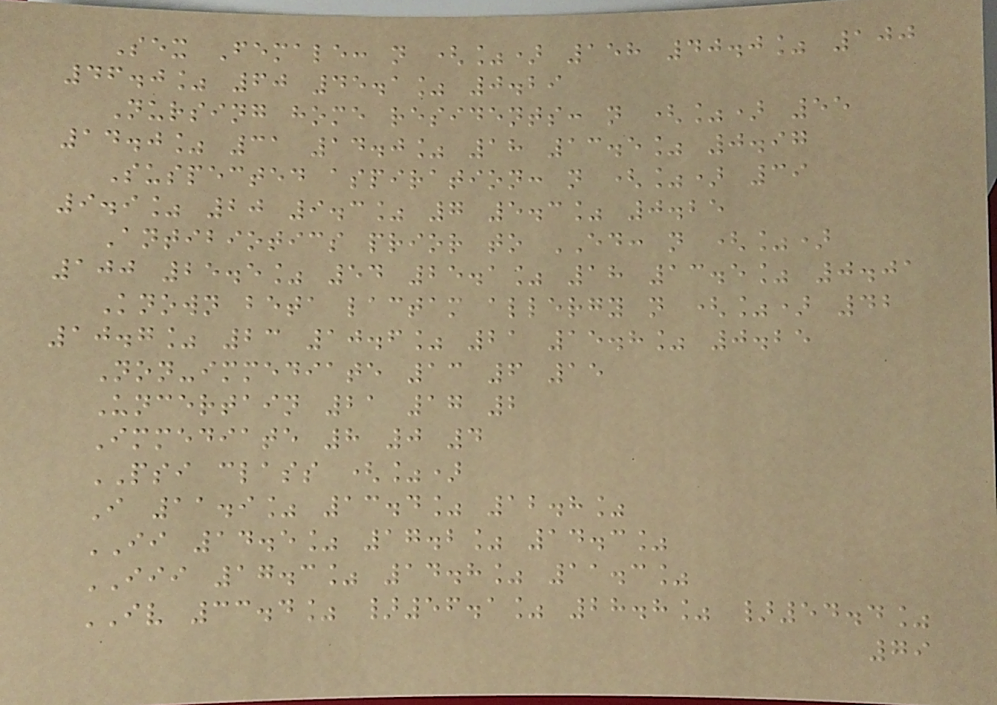Sex Female: n (%) 158 40.0% 100
46.0% 60 45.1% 0.29
Nursing home residents: n (%) 55
14.0% 31 14.0% 18 13.5% 0.97
Suspected aspiration: n (%) 39
9.9% 20 9.3% 7 5.3% 0.25
Antibiotics prior to ED: n (%)
100 25.5% 54 25.1% 18 13.5% 0.01
Known beta lactam allergy n (%) 42
10.7% 23 10.6% 21 15.8% 0.25
Non-immediate 13 6 15
Uncertain 21 17 2
Immediate 8 0 4
PSI class (%)
I 11.9% 13.4% 12.8%
II 14.5% 17.2% 14.3%
III 17.3% 14.8% 11.3%
IV 33.4% }56.1% 28.8% }54.4%
79
